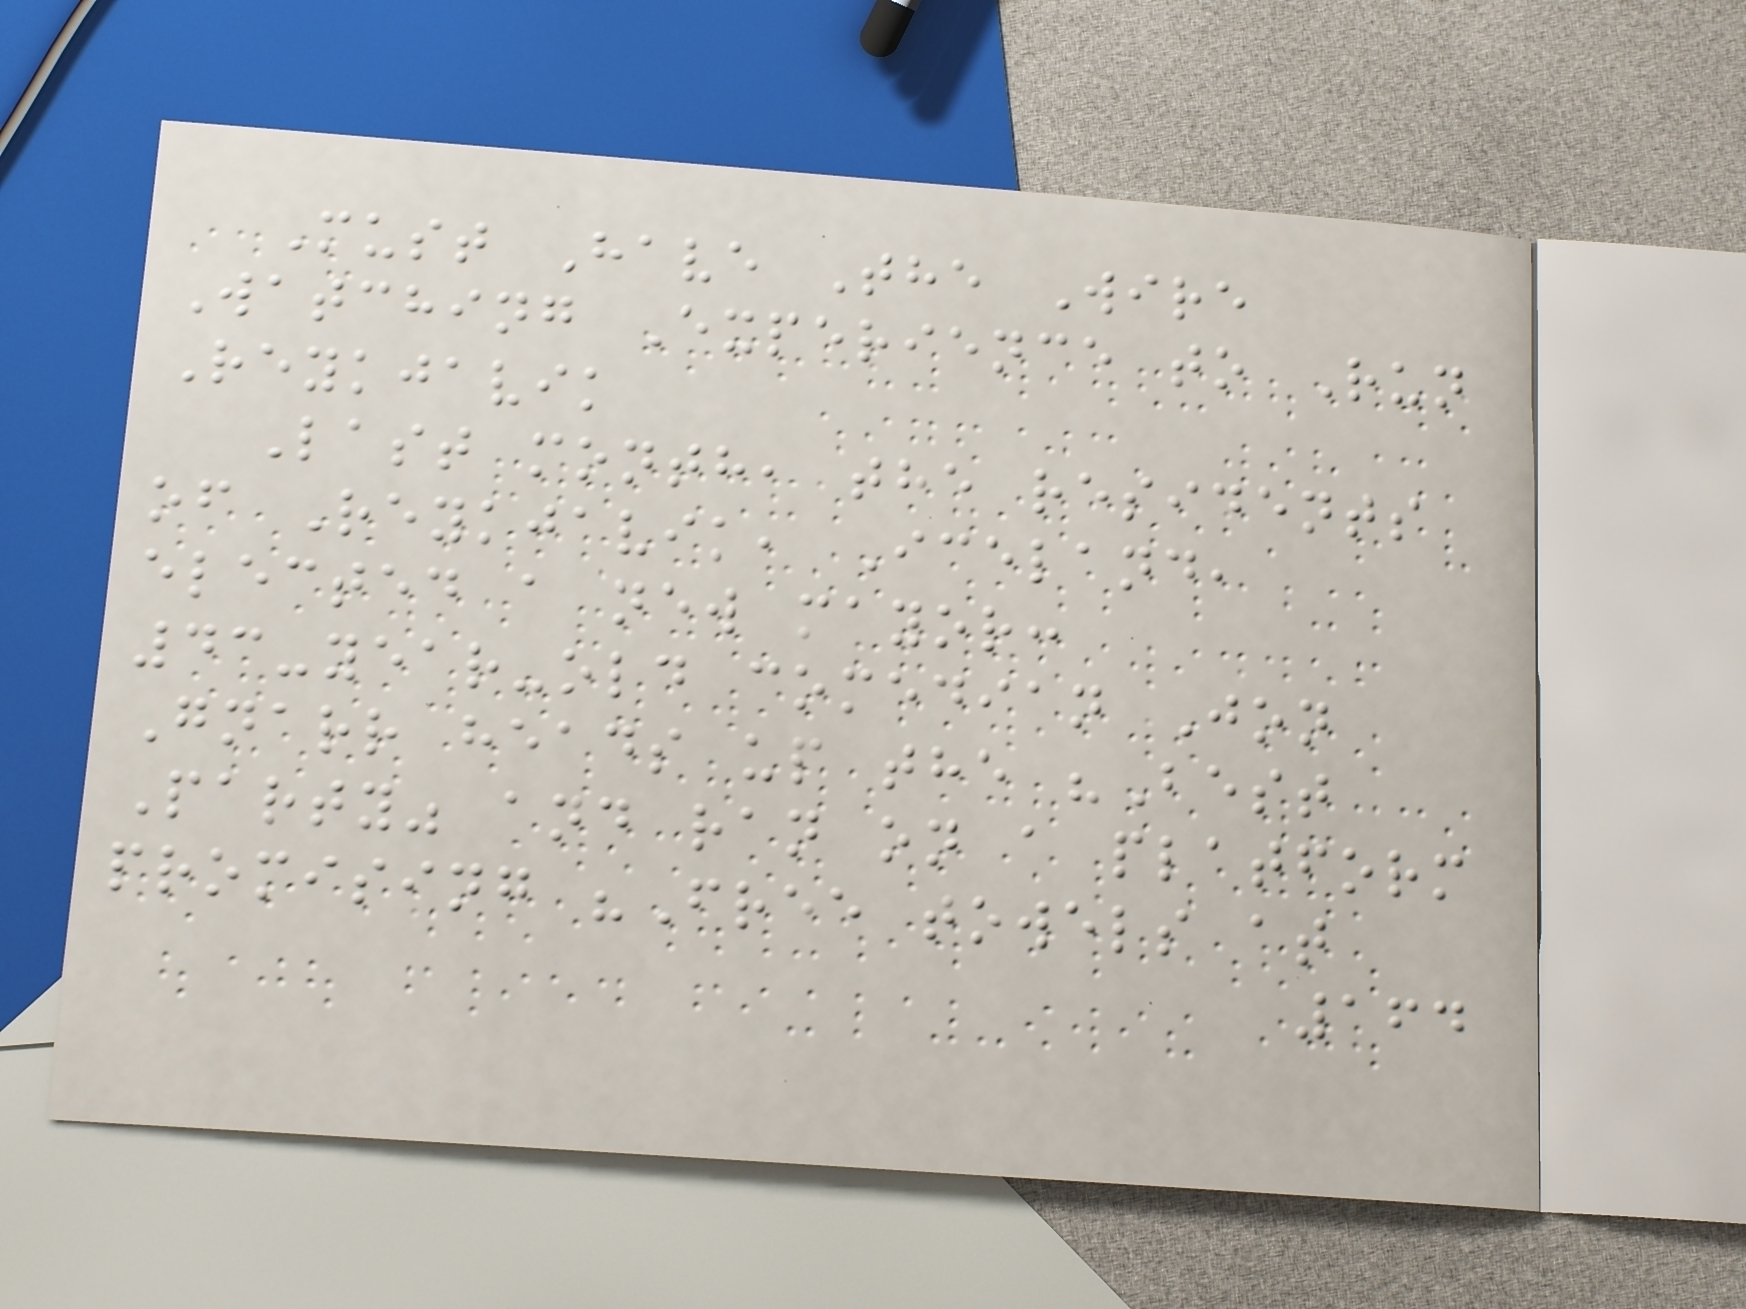Must Have The Wire
Watching Experience to Run
Reykjavik
Last month, the residents
of Reykjavik, Iceland,
elected a new mayor:
43-year-old comedian Jon
Gnarr heads up the "Best
Party" and ran on a platform
promising "Free towels at
164
